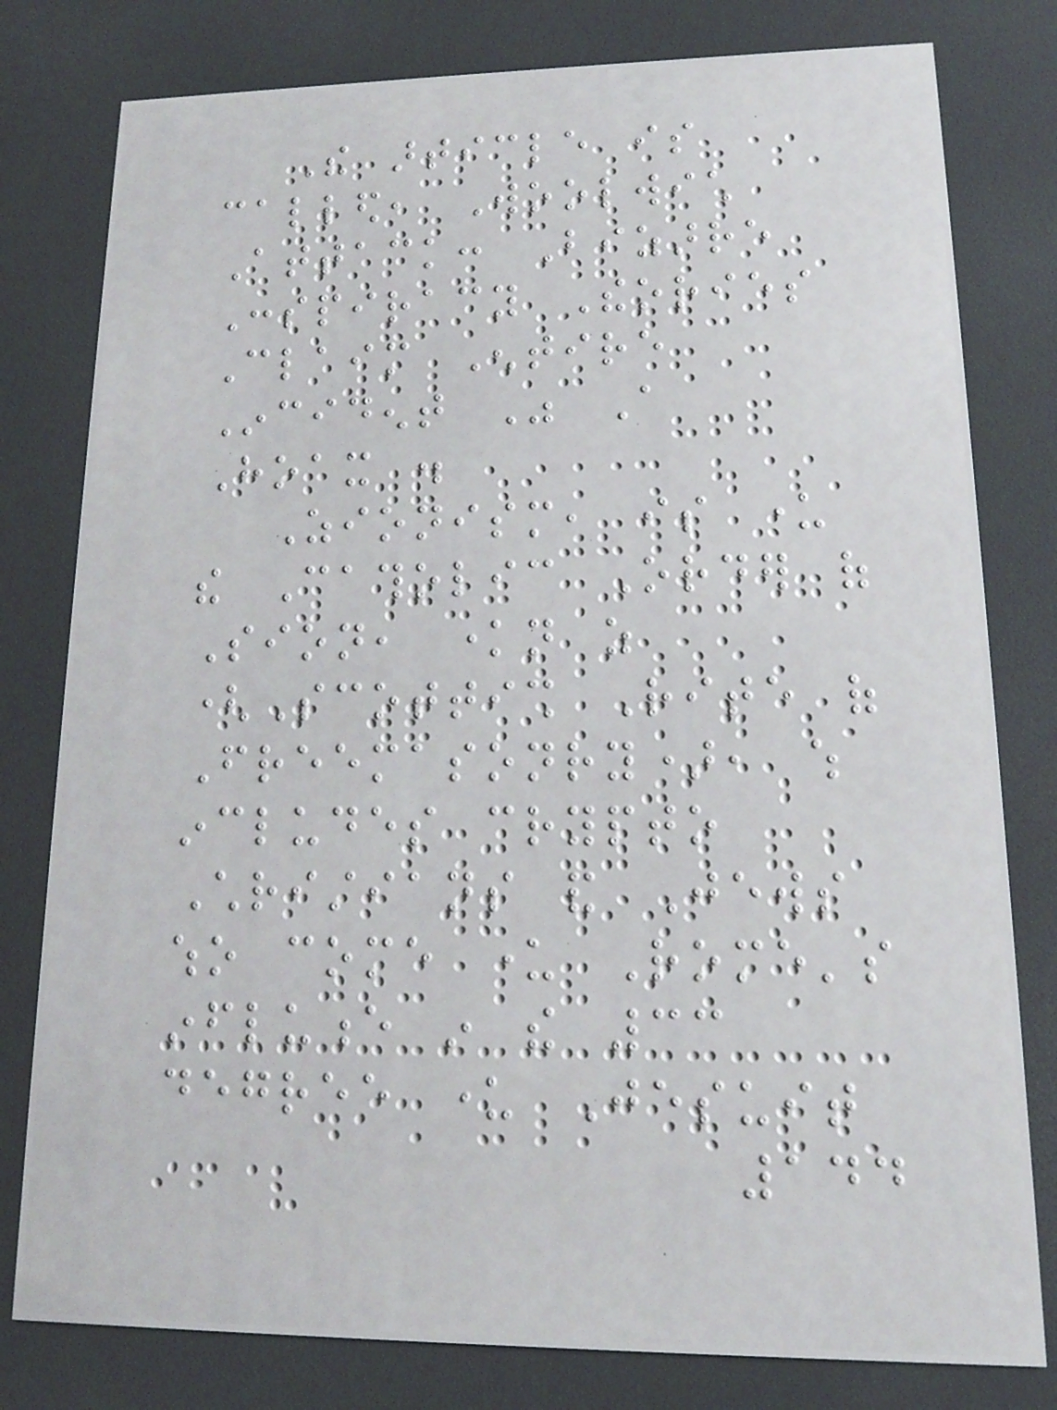The article is
called, Woolwich
Attack: Bizarre
Conspiracy Theories
Claim Entire
Incident Was A
Hoax .
Zionism, is under
the Catholic Order of
Sion, known as
(Scottish Rite of
Freemasonry), which
includes crypto
Christians and Jews
who come under Rome's
influence in the 33
degree under Jesuit
144
